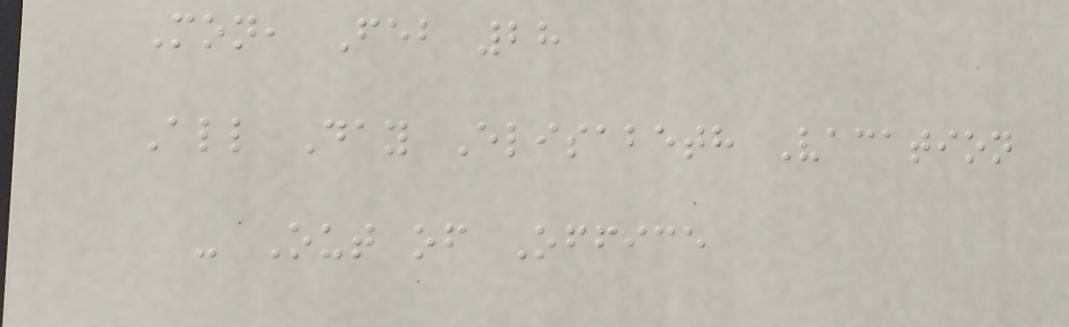Mon, Feb 28
All Day Elisabeth Vacation
- Out of Office
